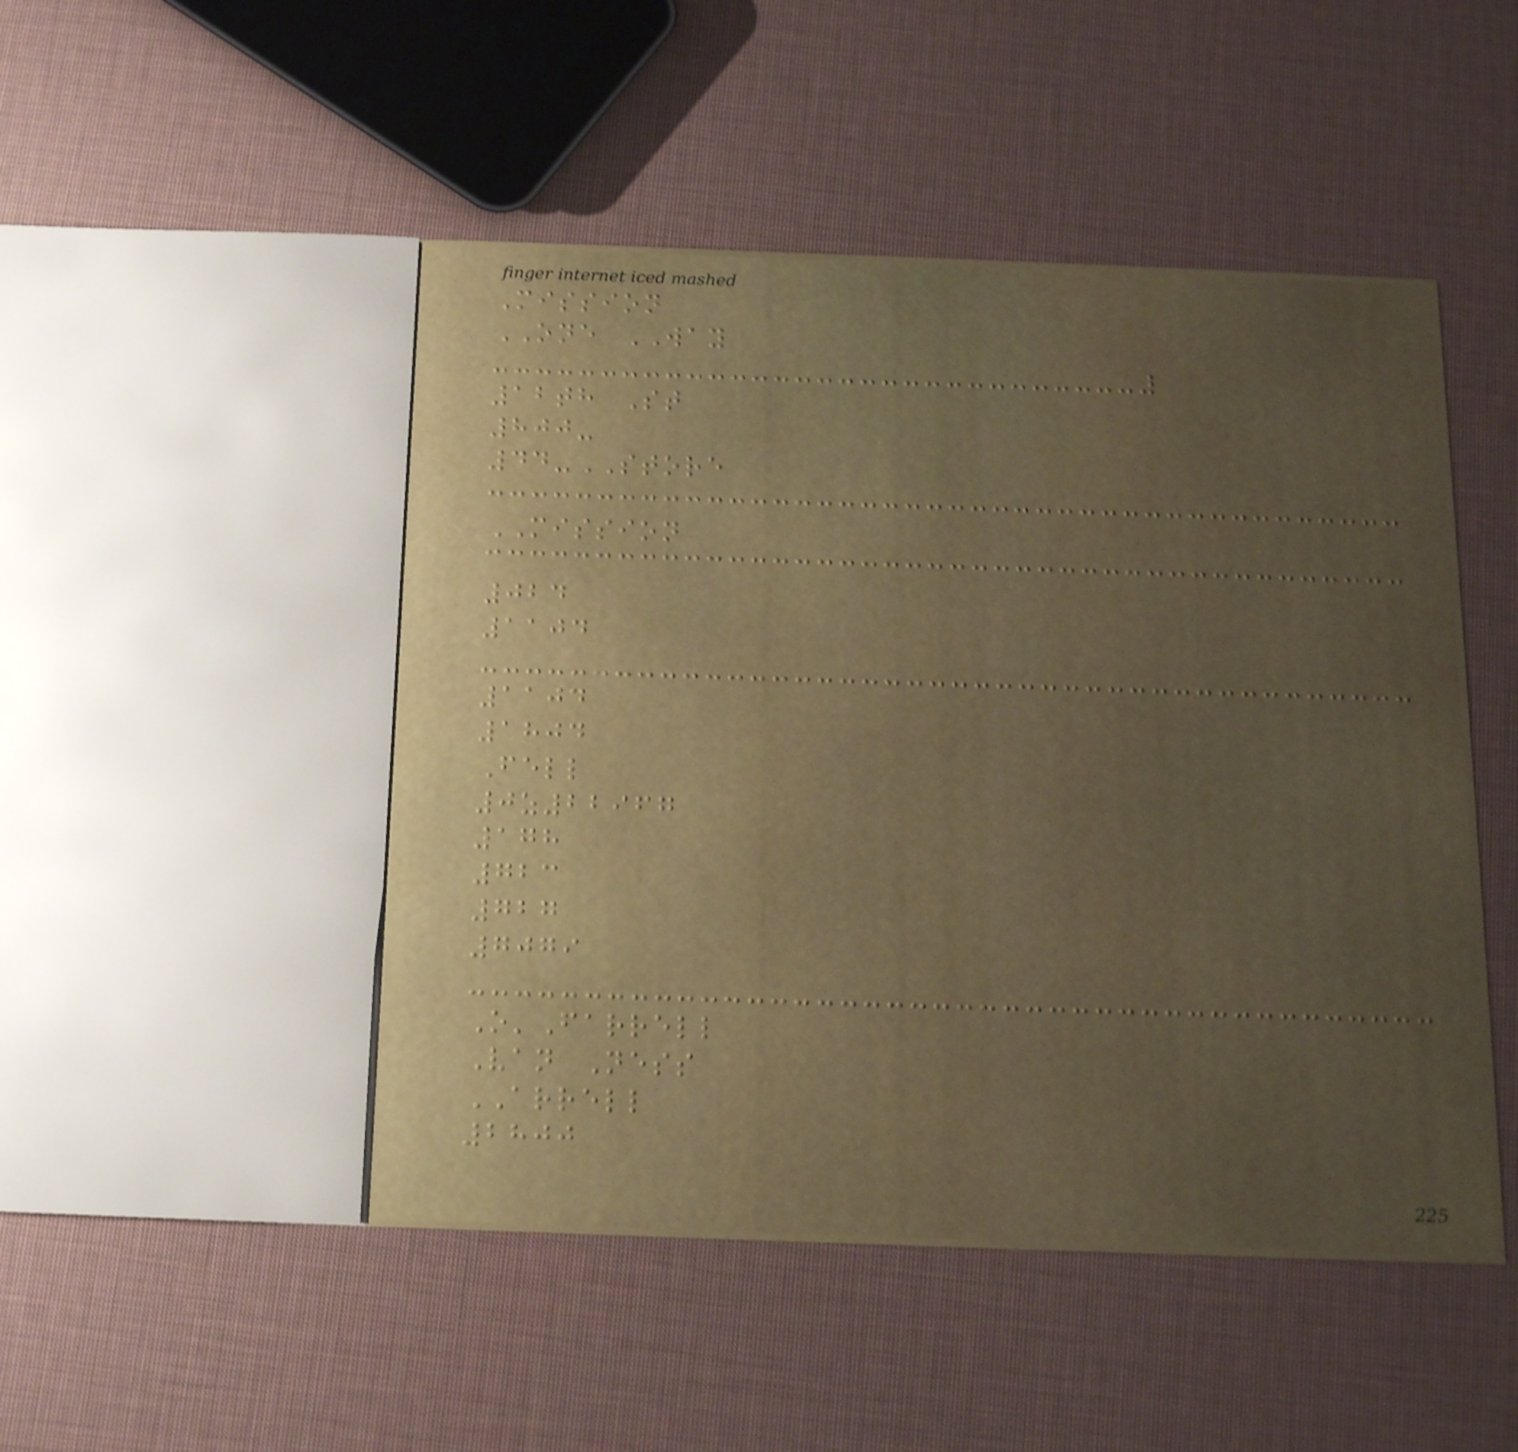Mission
ONE WAY
12th St
800-
44-STORE
MISSION
024
1104
1104
1804
Fell
0z22967
178
723
727
7079
O'Farrell
Van Ness
ARRELL
2800
